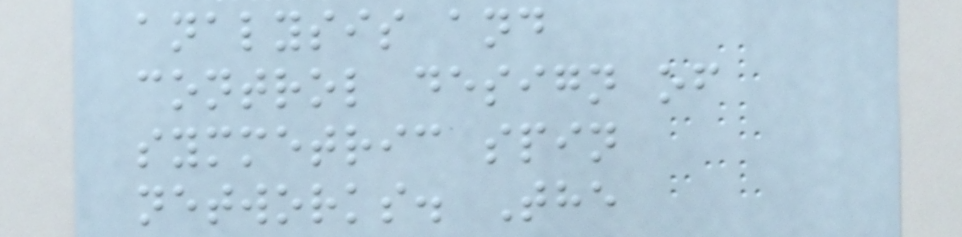analysis and
control design of
symmetric spin
networks. The
